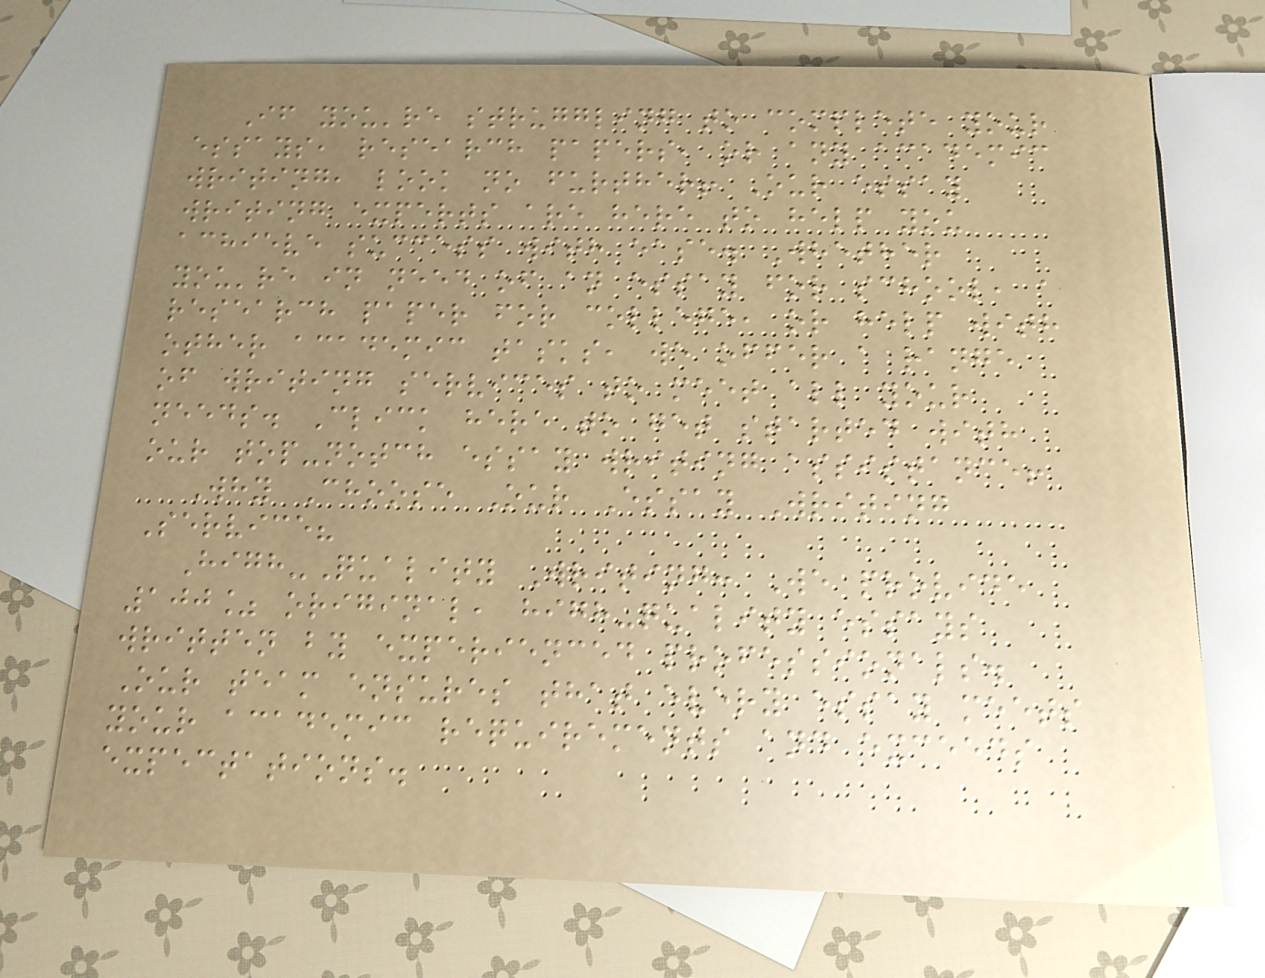If you're struggling to complete your
essays, research papers, or any academic
writing, look no further! Our essay
writing experts are here to help you
achieve success with ease. Whether
you're in need of an essay for school, a
research paper for college, or help with
other academic tasks, we offer a range
of writing services to meet all your
needs. Click here to get started with
our top-notch essay writing assistance!
Why Choose Our Essay Writing
Service?
High-Quality Writing: We provide
100% original, high-quality essays
written by experienced professionals.
Our team ensures that every essay meets
your academic requirements and exceeds
expectations.
